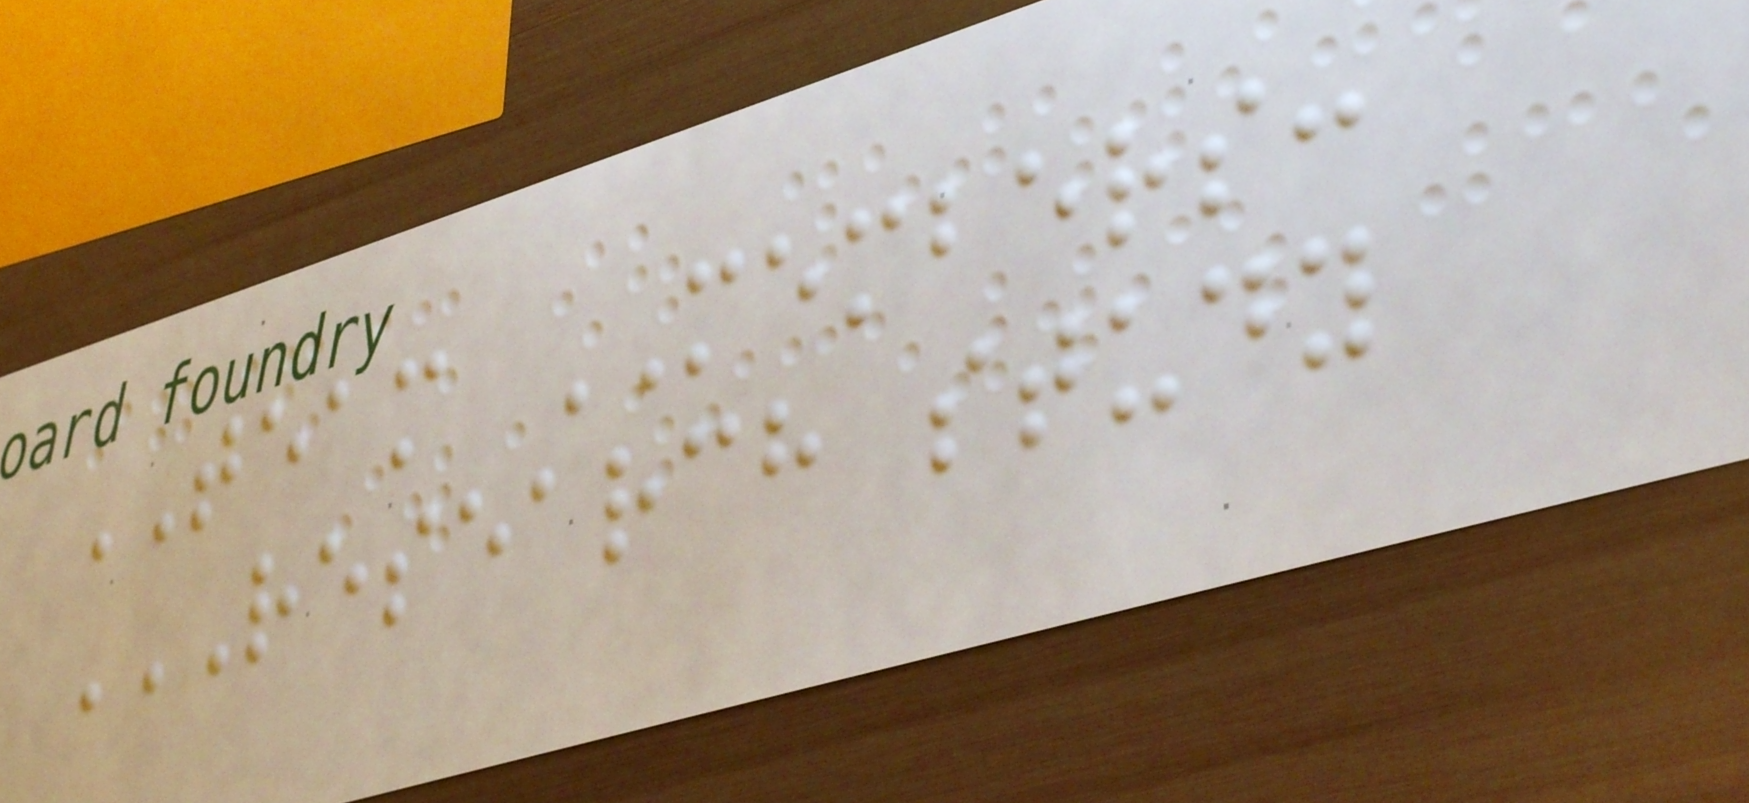TEAM MEMBERS:
RESEARCH STUDY
